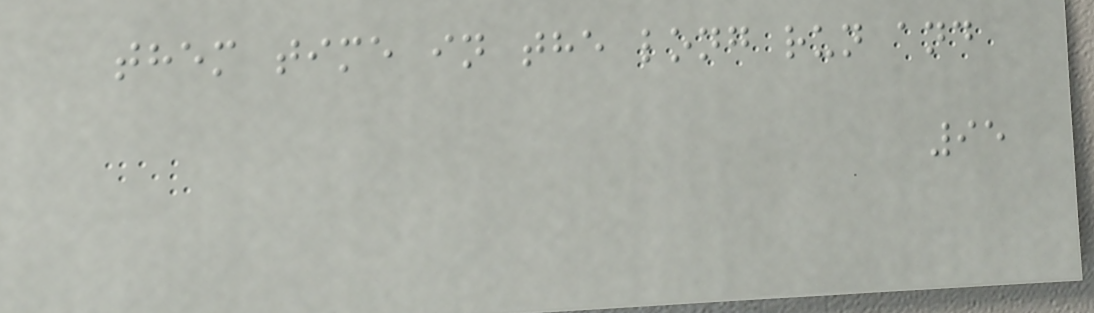them time in the long run and
95
